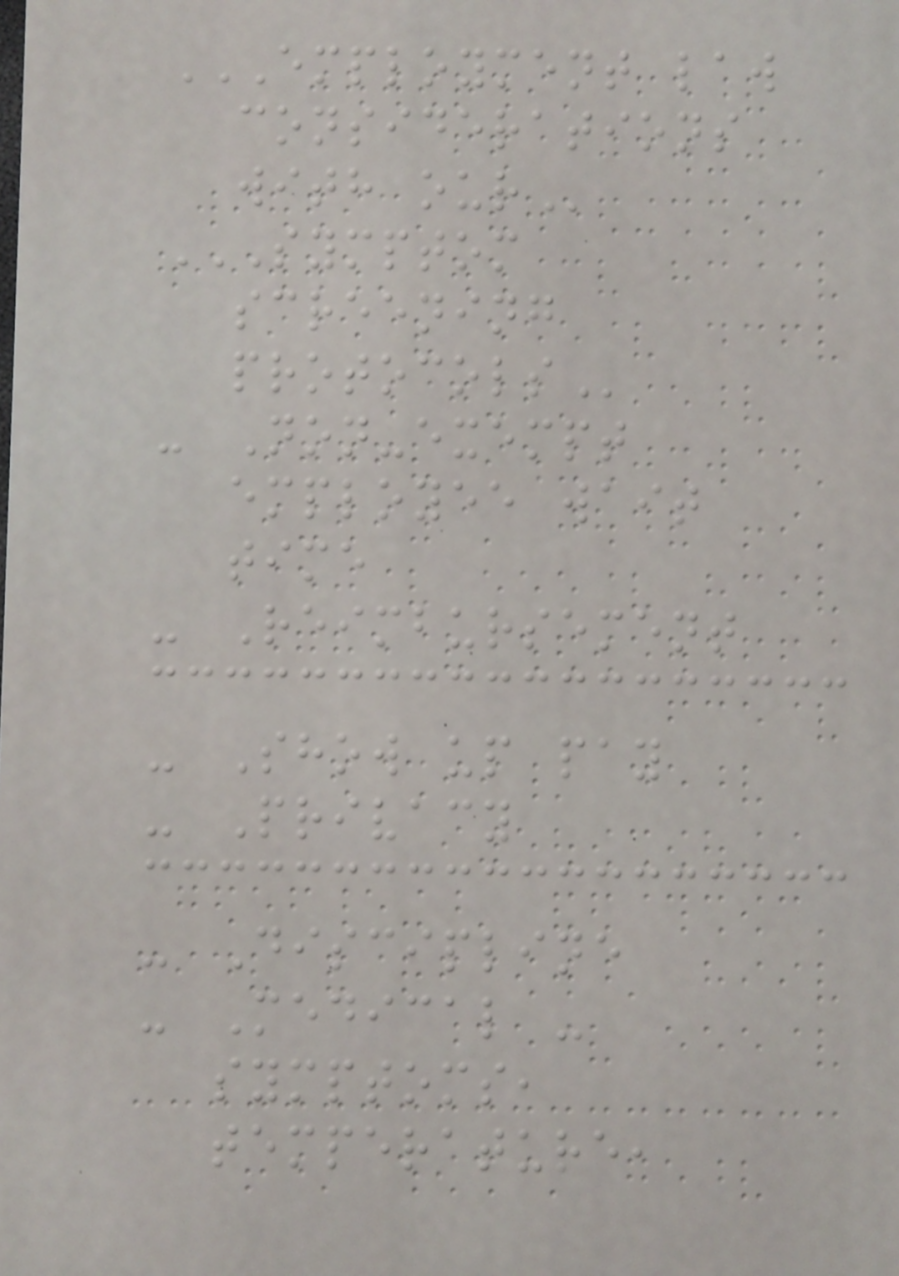EMPLOYMENT LAW
CONSIDERATIONS
WITH OUR
SYMPTOM
SCREENING
PROTOCOLS
- Non-exempt
employee wait
time
- Reimbursement
- Show up pay
- Privacy
- Discipline
- Medical -
symptoms,
temperature,
